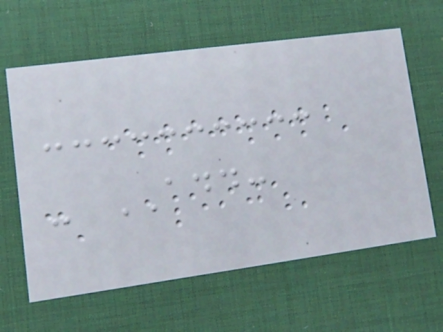- ADD:
